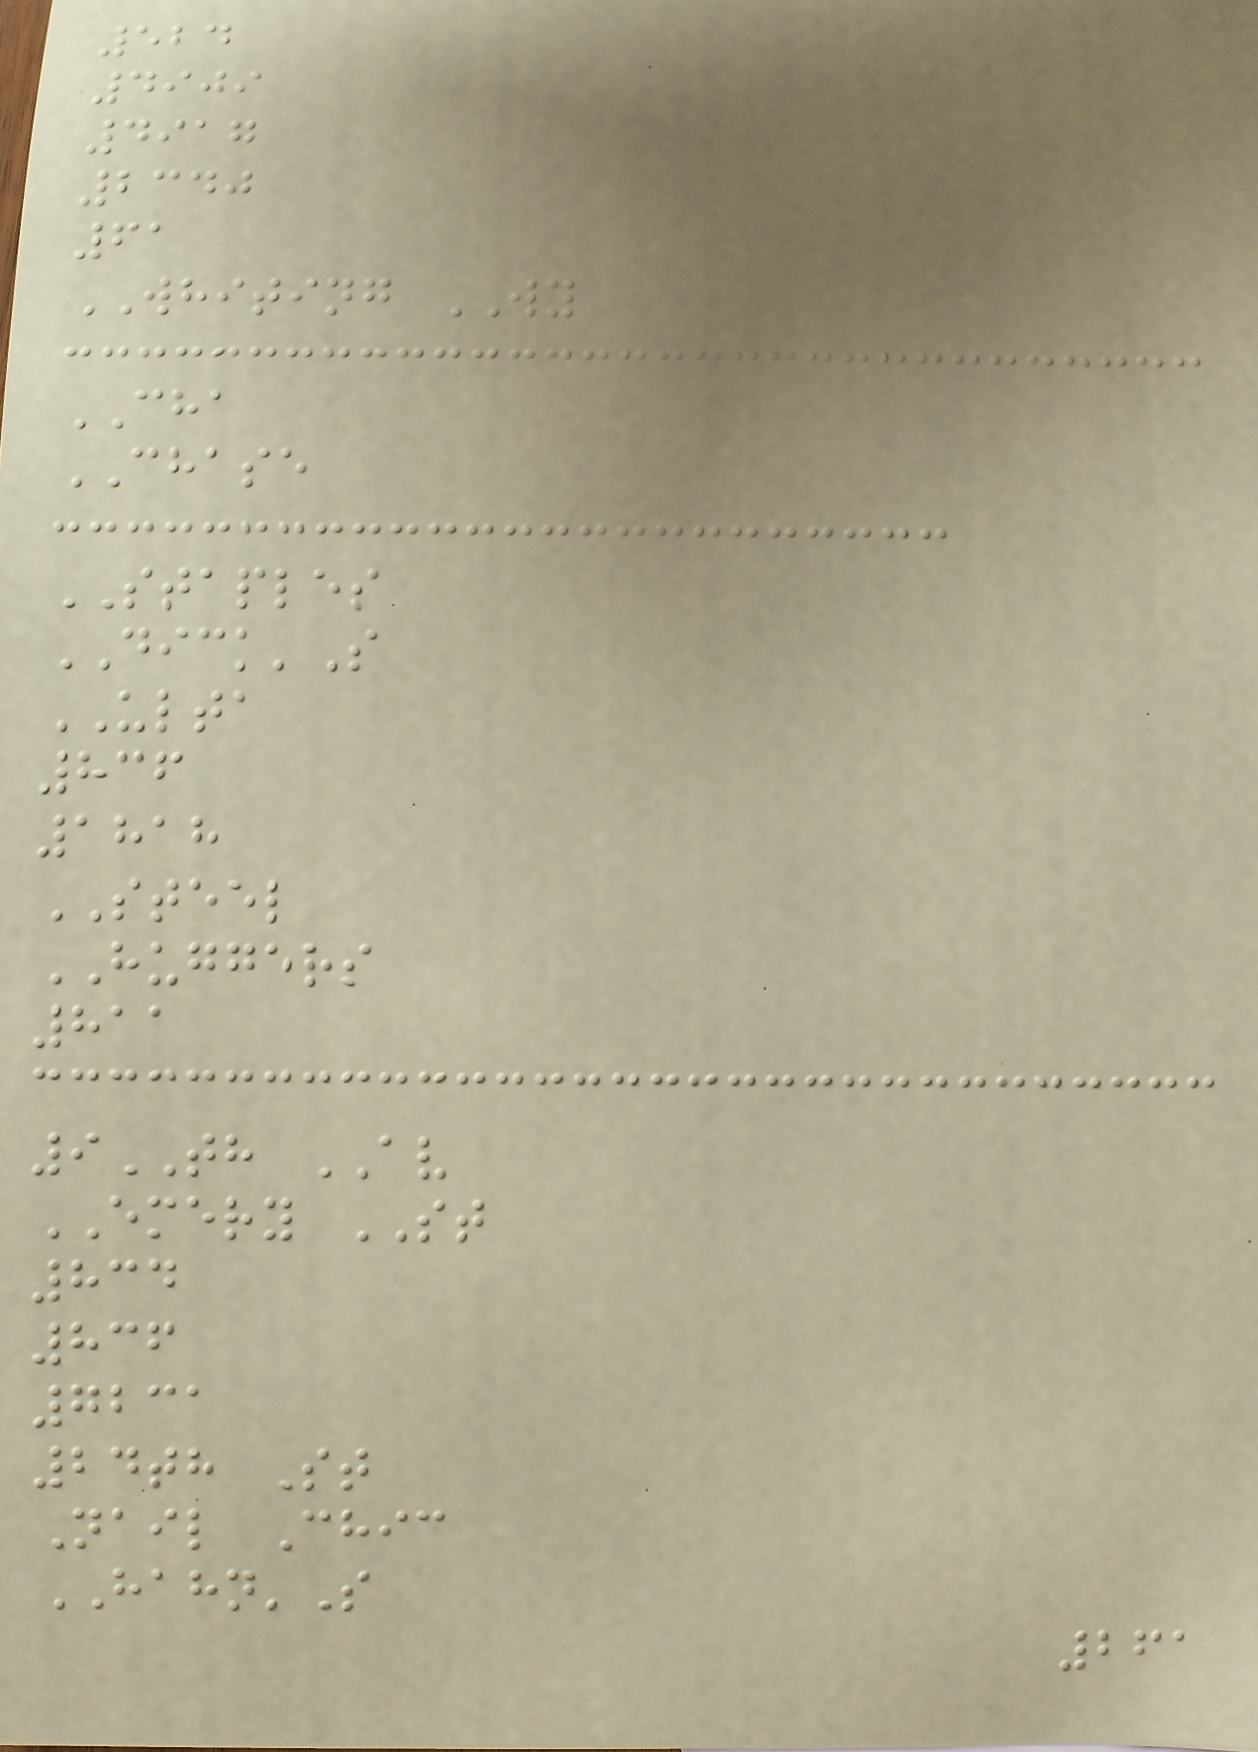524
4909
4917
2340
61
WHITING WY
CHA
CHASE
STAPLES
DICK'S
ULTA
836
1818
STEEL
HUGGERS
811
9TH AV
EMERY ST
834
836
7231
24th St
Nail Chic
HAHN'S
261
